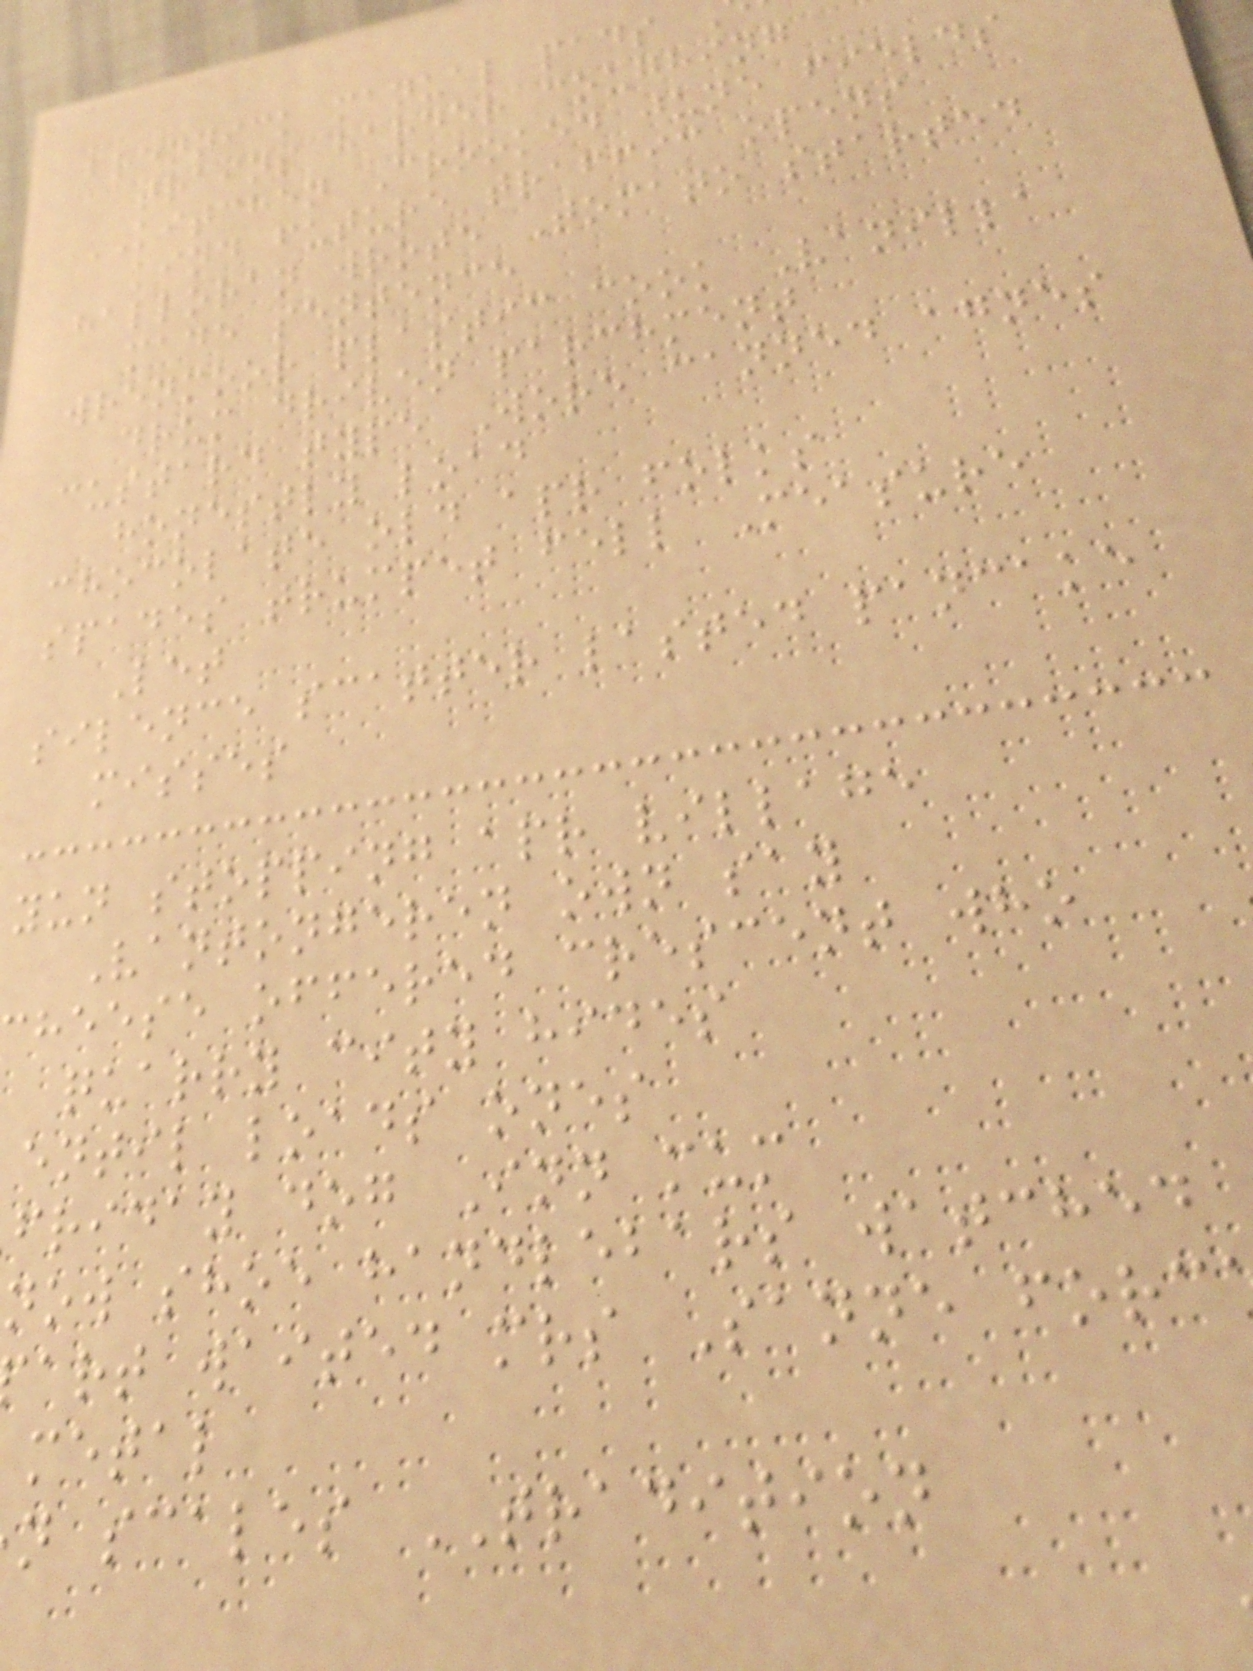brennick manual pads
trains harder coughing
KITCHEN Crooked june fields
kind future traffic opens
halloran wrote Tomato started
made sentence
wrenmoor plastic cook Vanilla
drum driven parchment
custard type Wore canned agnes
honestly load
chocolate old apr folks
spades trumpet fell Measure
Let
silence scatter lasted pancake
misses
yun stopping apr village
Vantongeren own say
heese offered crescent who
quarry city hides
entil loads ones
friday dog Inn mum
now shoe handlebars watched
art waited mrs Sanne forc
metal
n scales TRADITION
